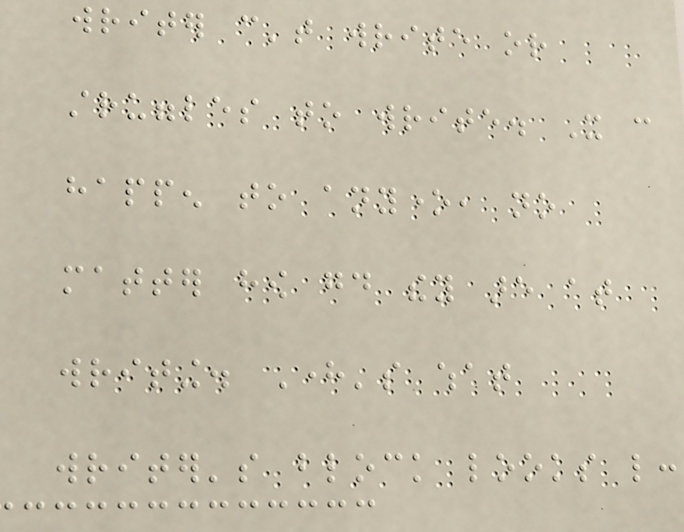writer can't write or
struggles to write. It can
happen to anyone, no
matter how good they are at
writing. Here's what
writer's block looks like:
